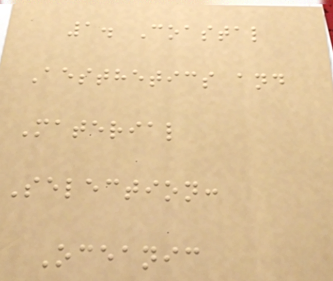1. Coastal
Aesthetics and
Material
Selection:
Oceanic
